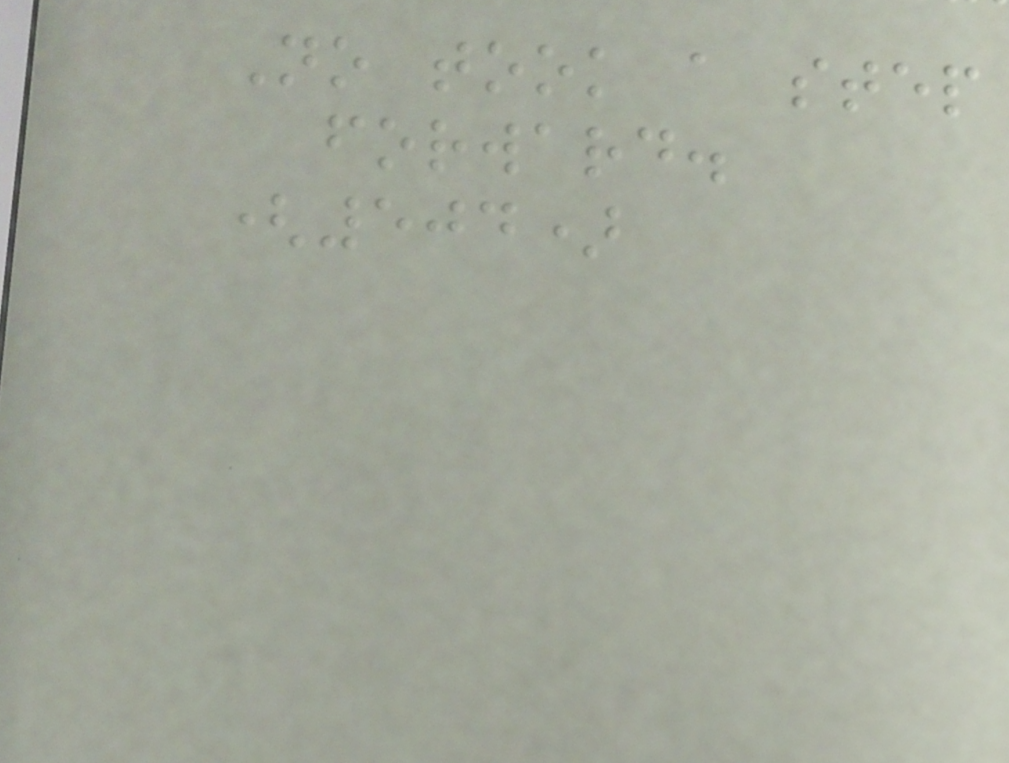No took a step
forward.
(504)
